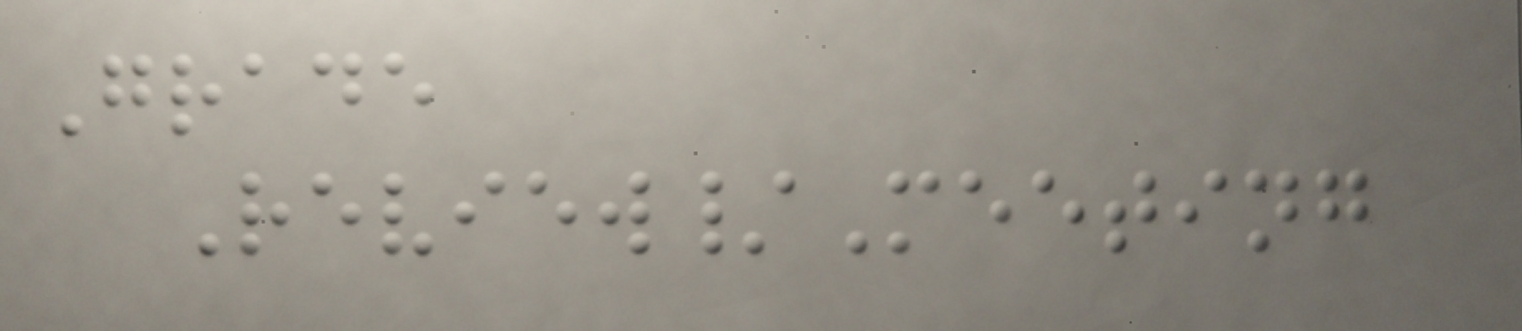Grade
Review/Meeting
